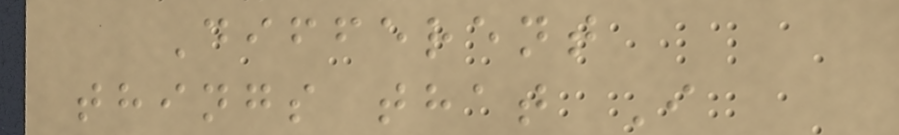Different
things that I
